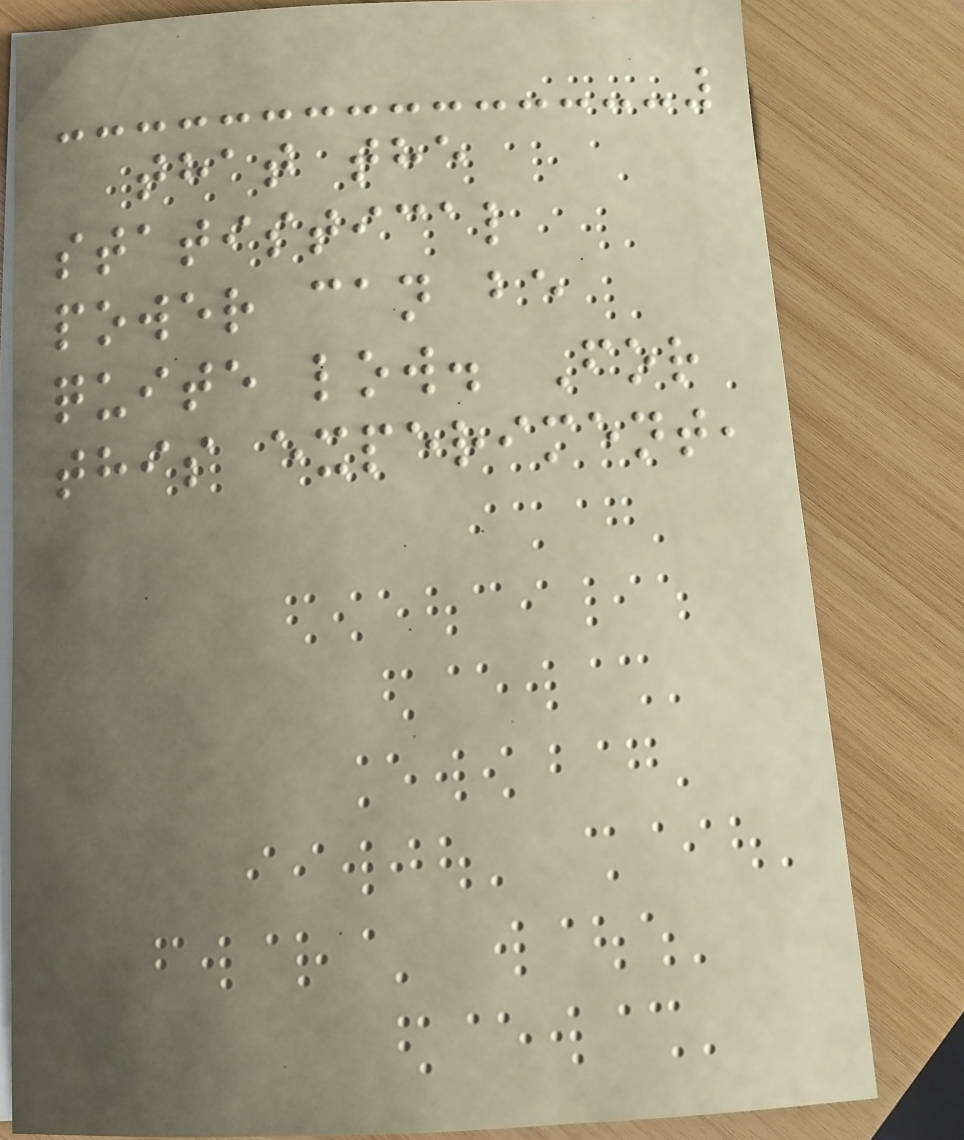that the
statistical
power can be
quite low. For
this experiment,
